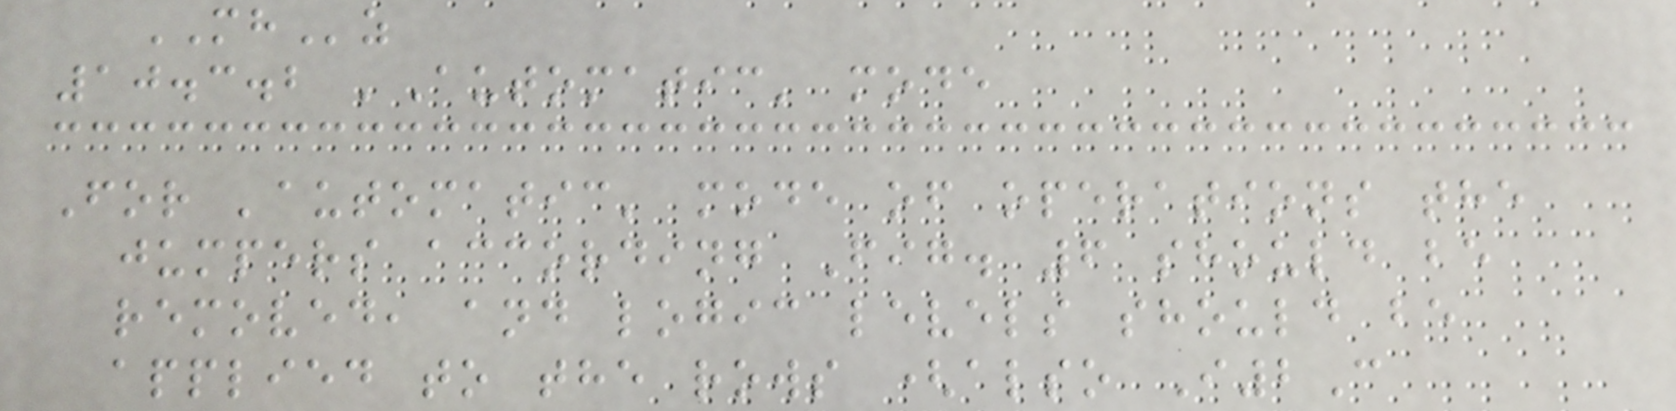MHz
10.3.2 'Automatic' mode
For 'automatic' mode of operations the
jumpers according Fig. 6 should be
removed, and logic levels should be
applied to the rows (also I2C
